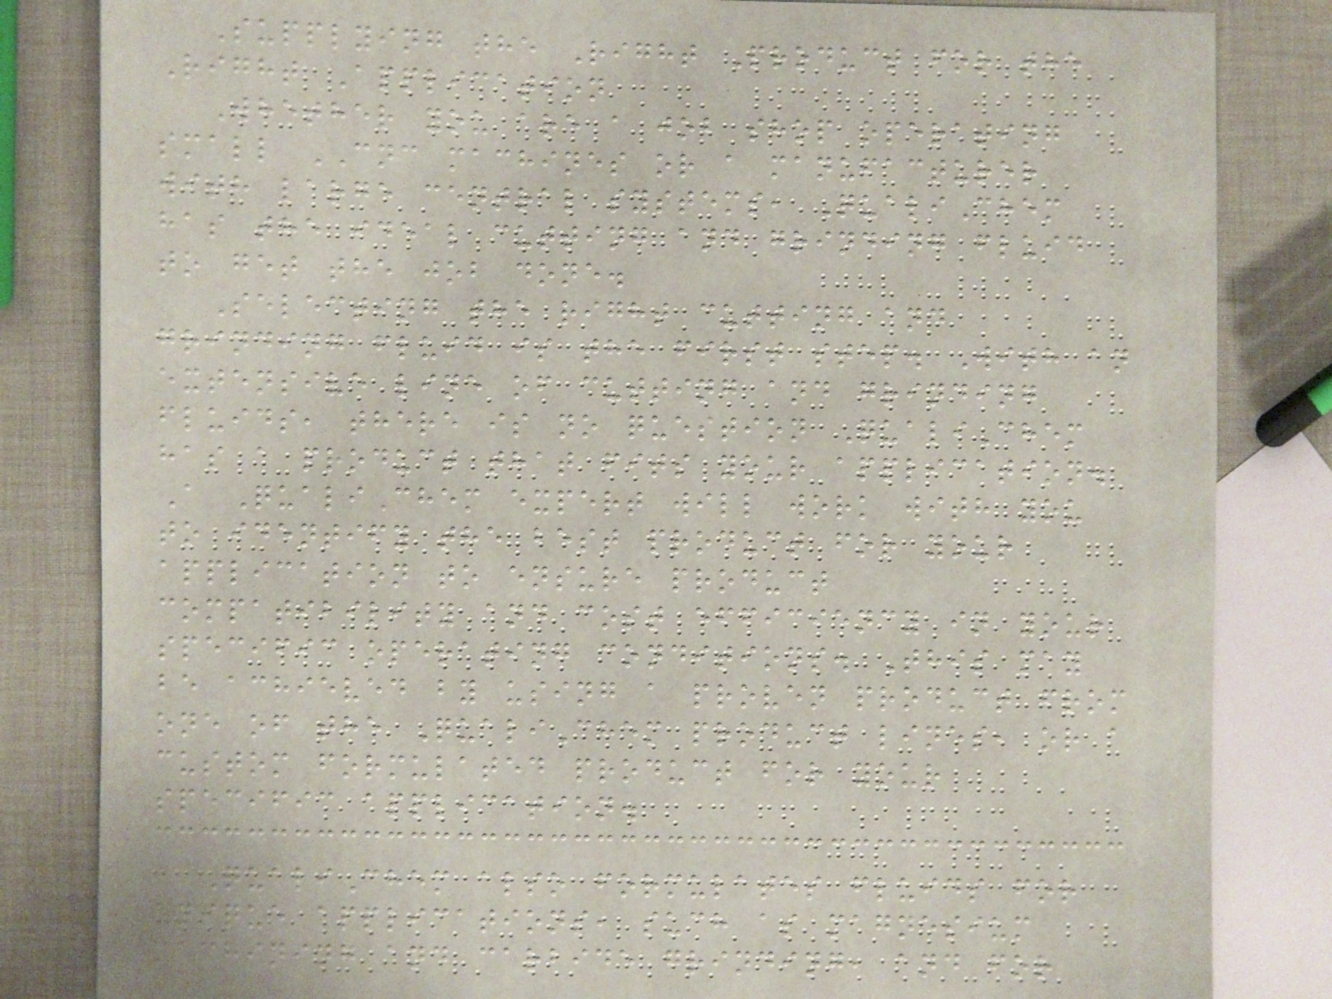Supplying the Right Product for the
Right Application
Whether you are a job shop operating
small CNC machines or a manufacturer
with large central systems, QualiChem
has the ideal cutting and grinding fluid
to get the job done.
Selecting the right cutting and
grinding fluid is the first step. With an
extensive line of cutting and grinding
fluids, there is no question QualiChem
has a product that fits your application.
A QualiChem expert will work with you
to identify the best product for your
application to ensure product
compatibility and cost efficiency in your
specific operating conditions. This may
be achieved by using a proven product from
one of the QualiChem product lines, or a
custom formulated product for your
specific application.
QualiChem also formulates fluids for
unique applications, such as magnesium
machining and carbide grinding, and for
